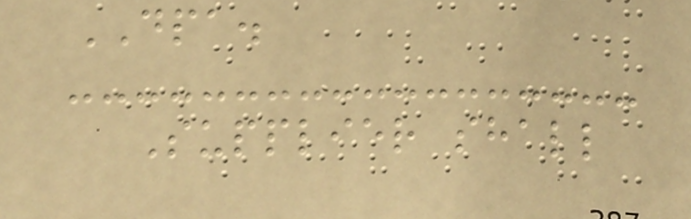DPA.
Supplier shall
